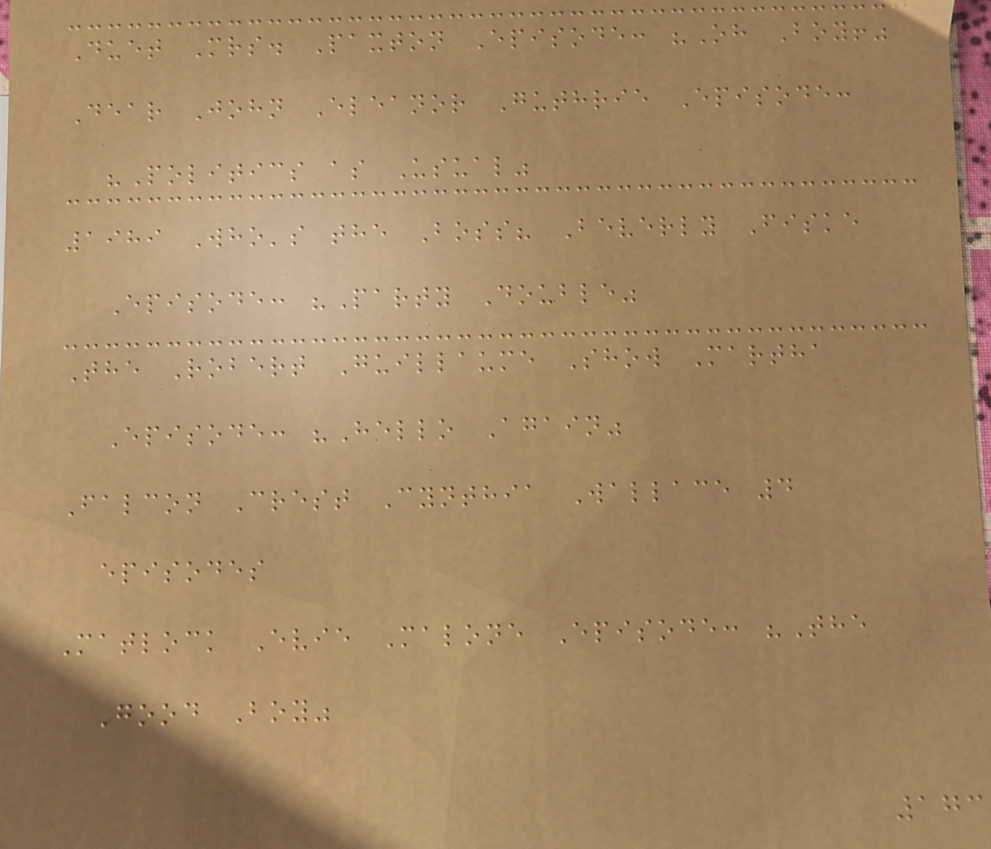Duet Mrs. Paxton Episode: "Oh Boy!"
Dear John Eleanor Guthrie Episode:
"Politics as Usual"
1989 Who's the Boss? Beverly Fiske
Episode: "Party Double"
The Robert Guillaume Show Martha
Episode: "Hello Again"
Falcon Crest Cynthia Wallace 4
episodes
Matlock Evie Malone Episode: "The
Good Boy"
173
